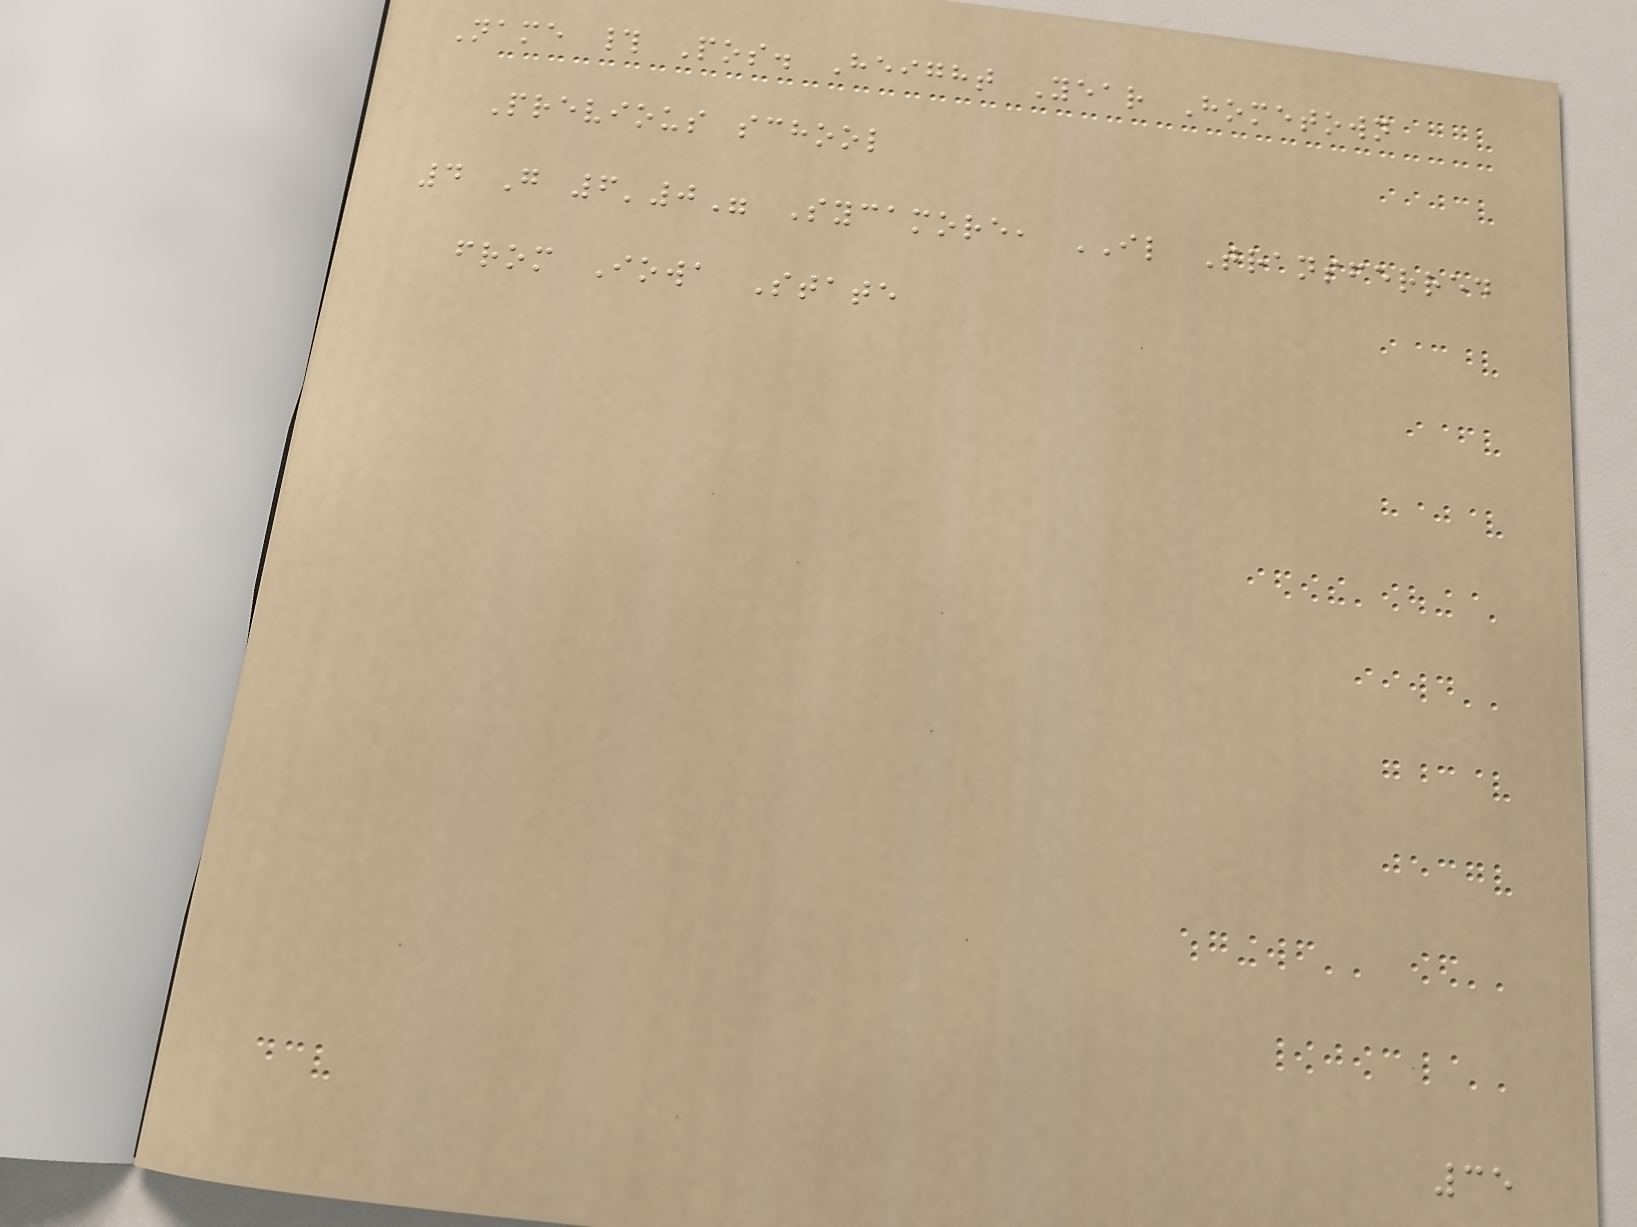Name # Pos. Height Year Hometown
Previous school
4 G 6'0" Sycamore, IL Transferred
from Iowa State
35
